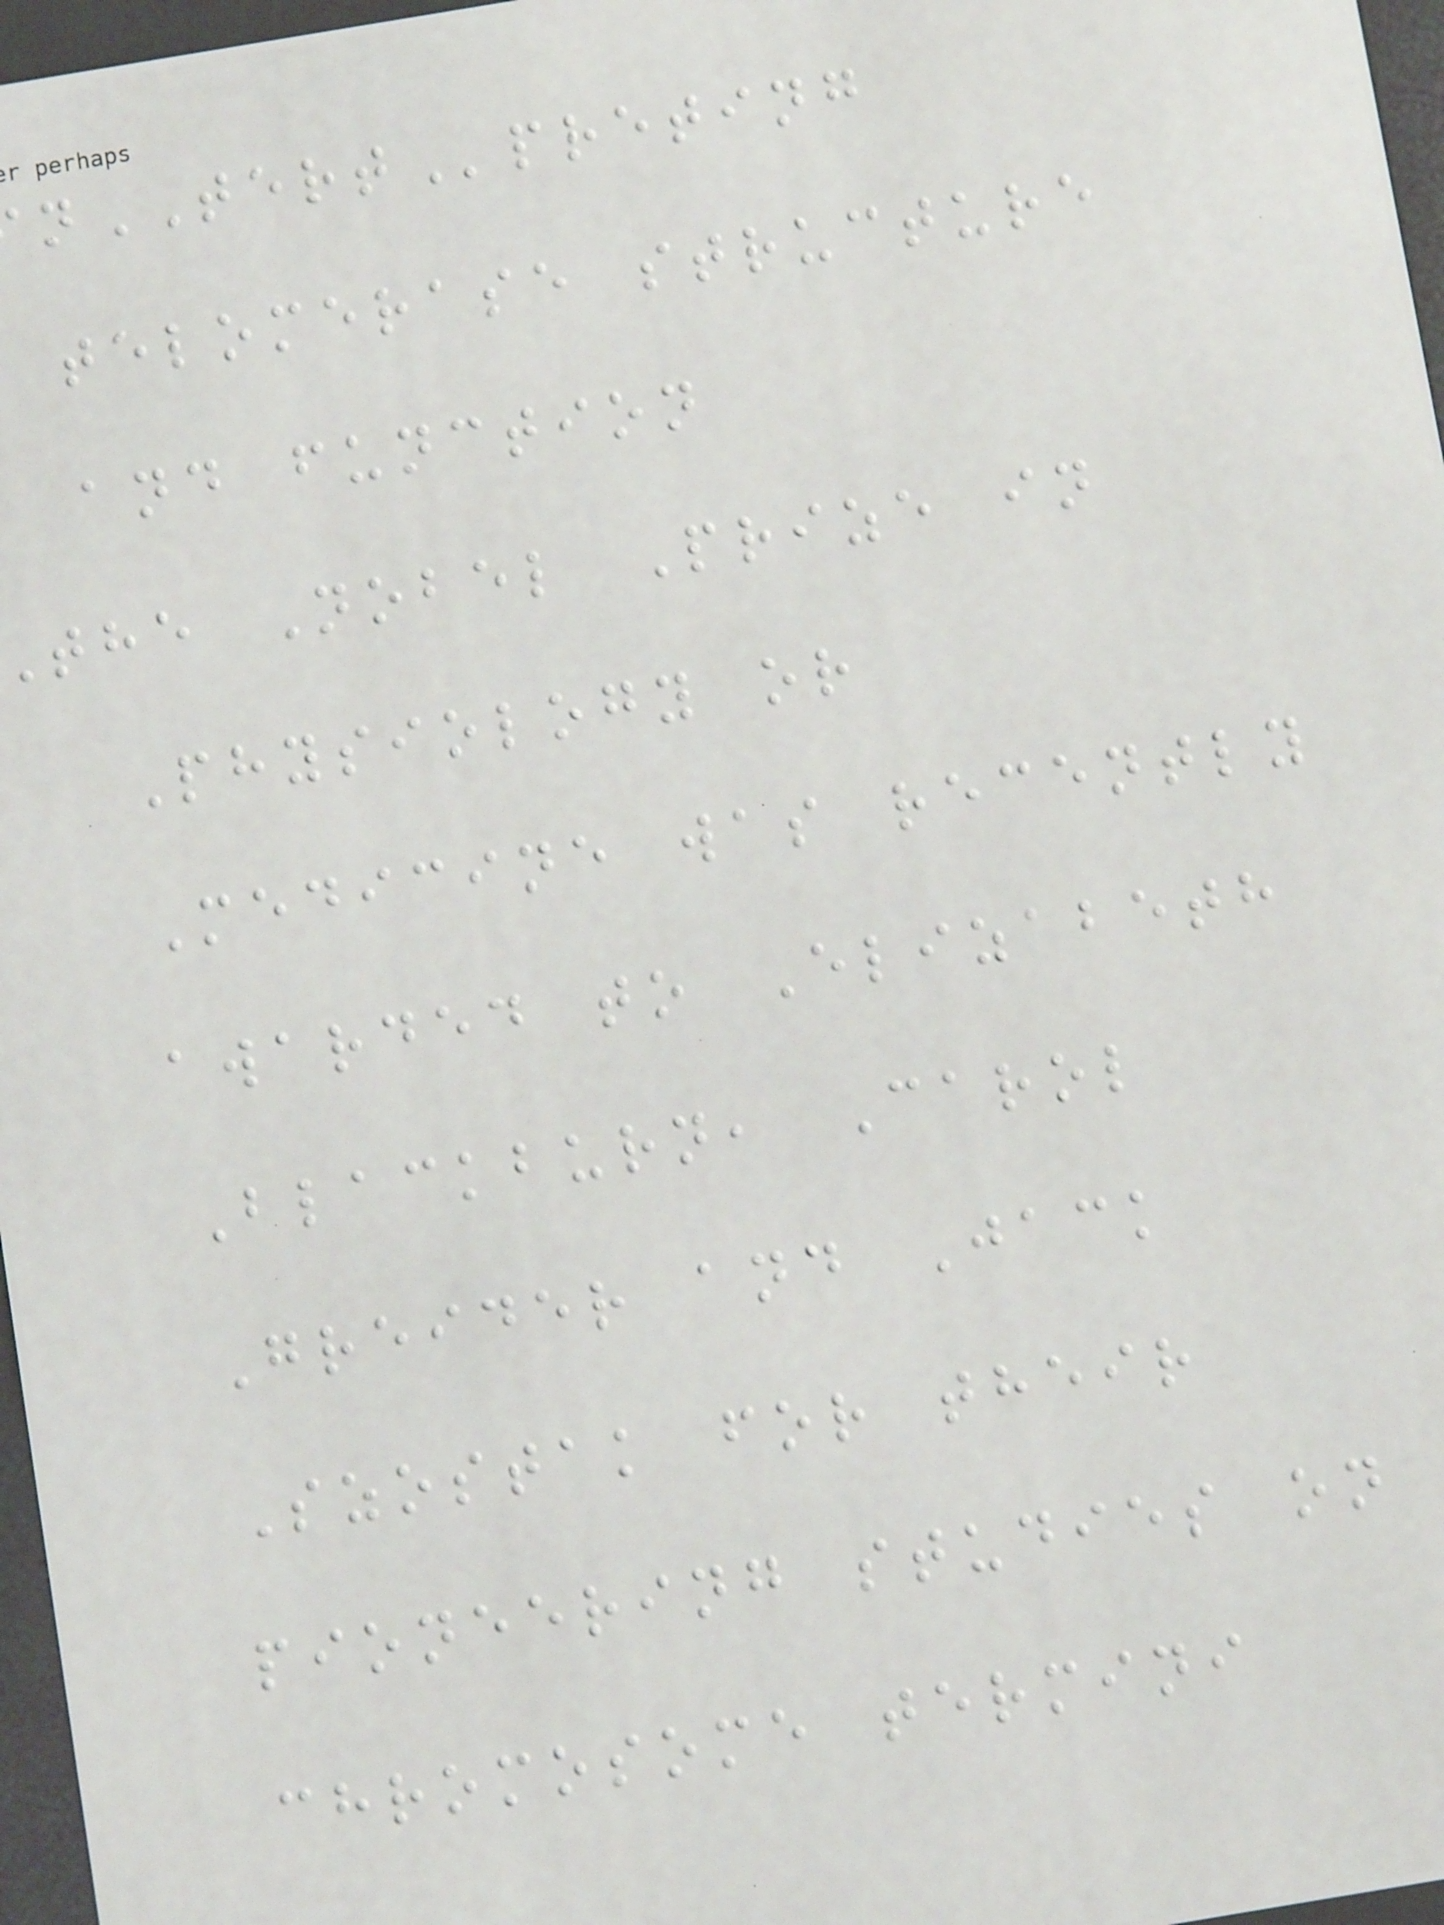nTERTpreting
telomerase structure
and function
the Nobel Prize in
Physiology or
Medicine was recently
awarded to Elizabeth
Blackburn, Carol
Greider and Jack
Szostak for their
pioneering studies on
chromosome termini
